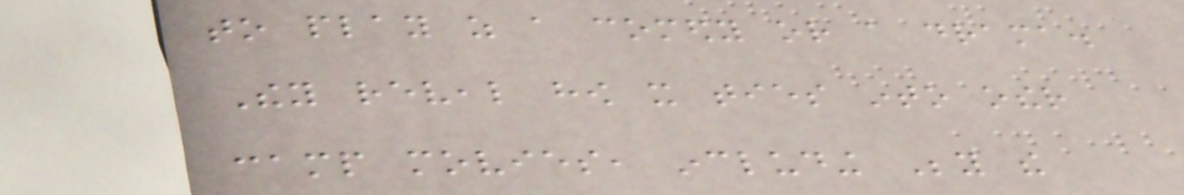to play as a comedy or a drama.
They reveal how it ties into other
camp movies, including Beyond the
